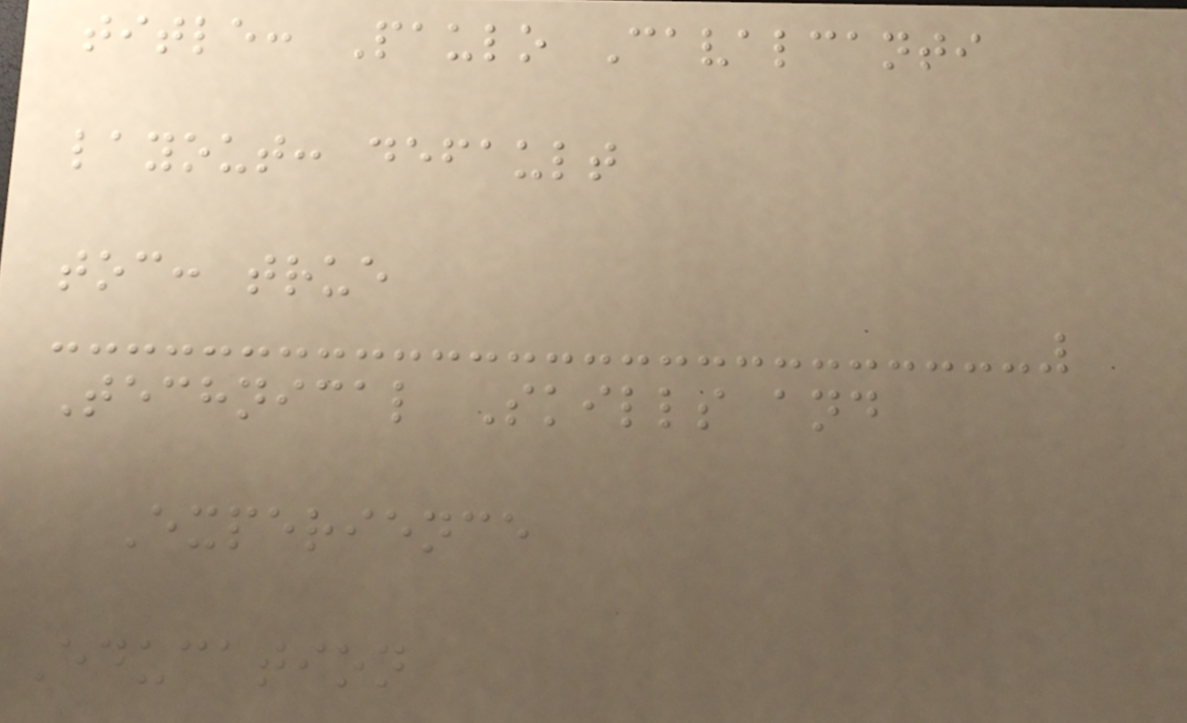title: Paulo Cavalcanti
layout: default
toc: true
Technical Skills and
Experience
Education
